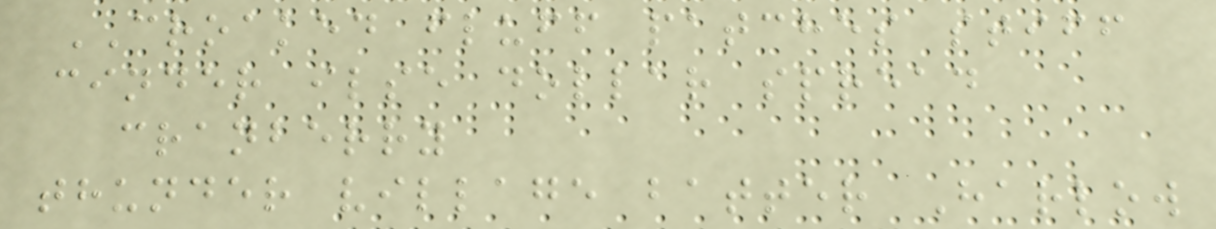CROAKED fluff patches stiff
cinder ilse dollar spread
cranberry
thunder village batter Harlow
